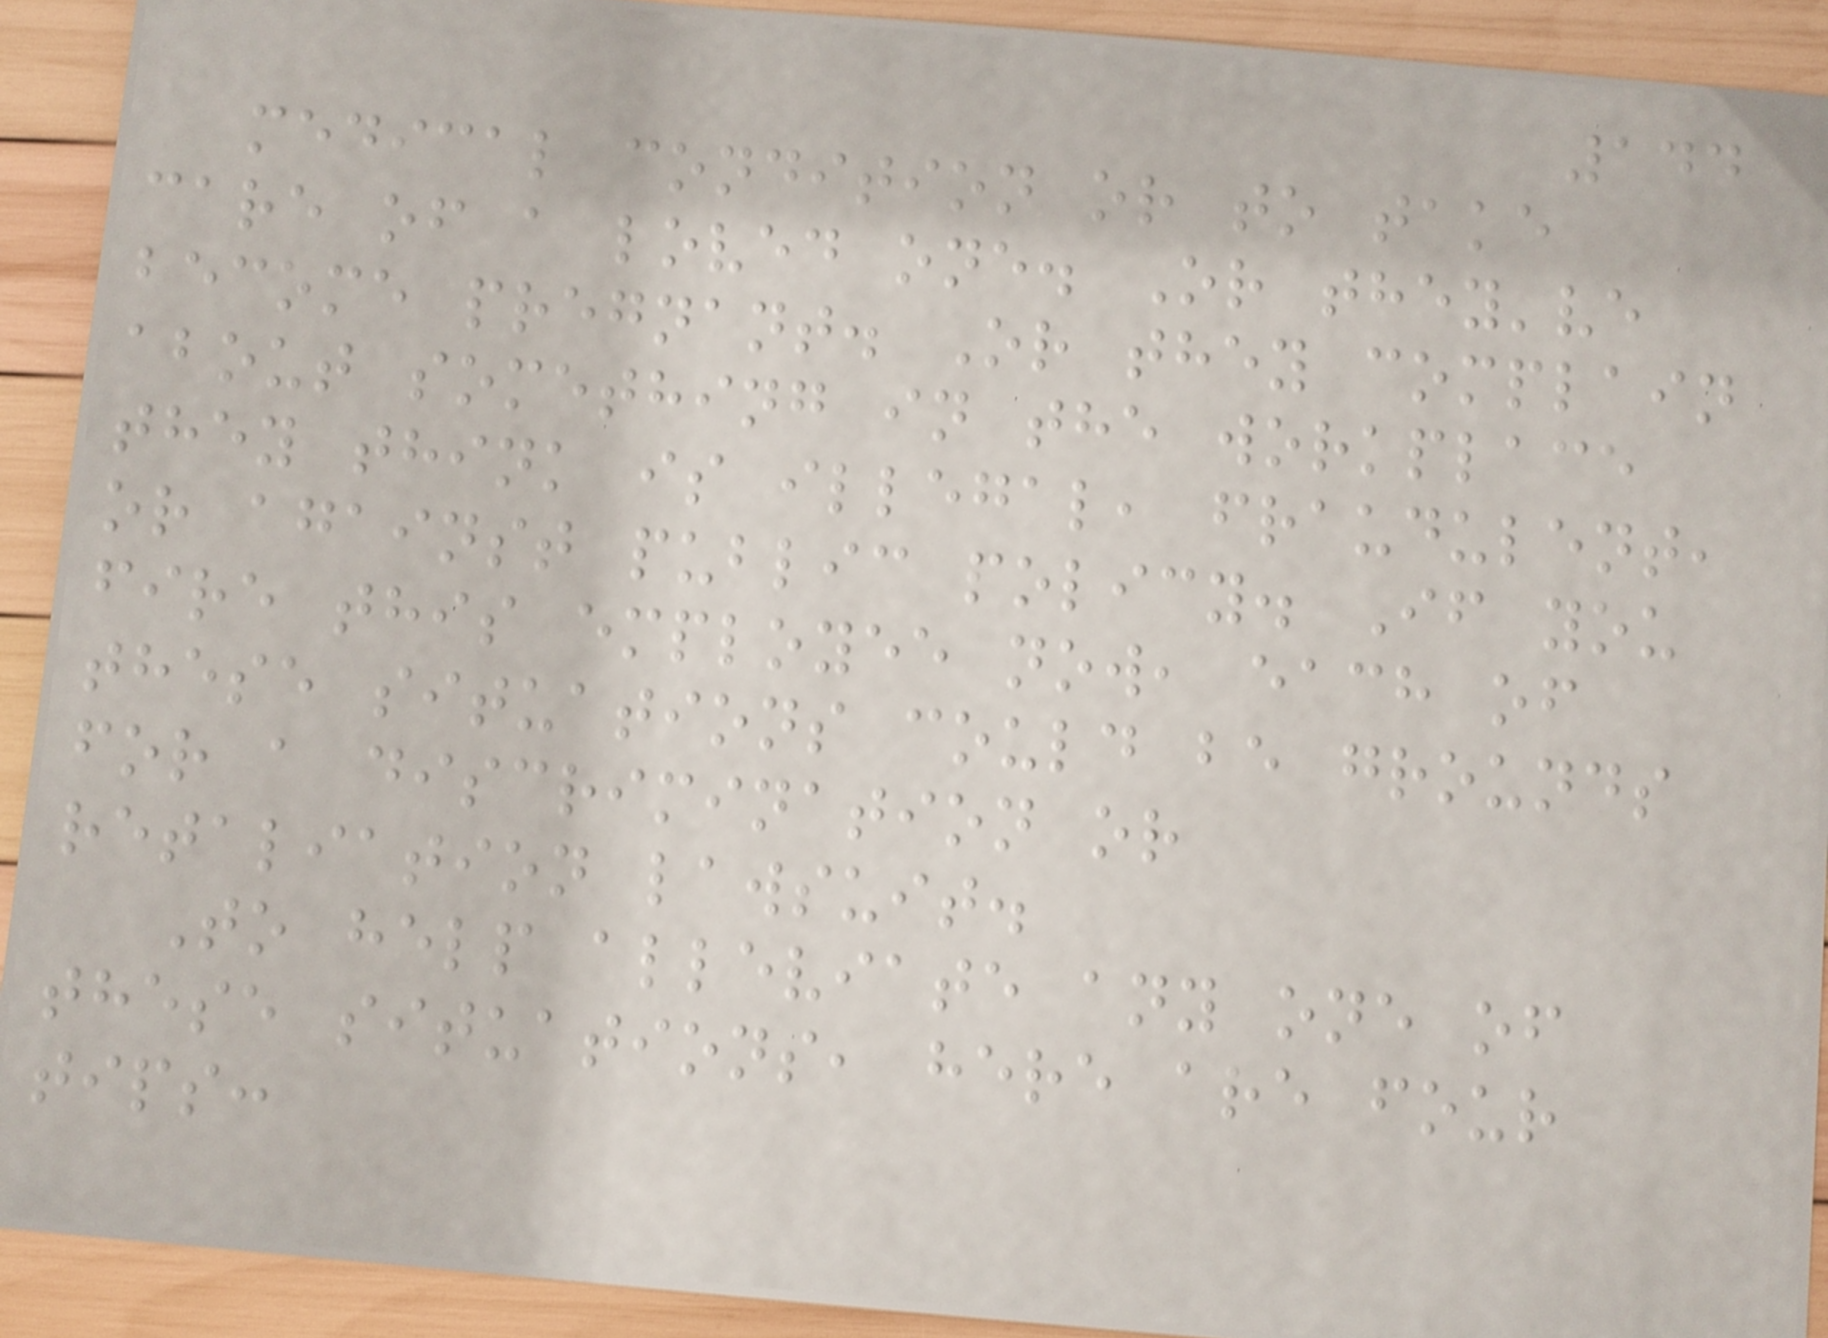144
medical condition or to take
care of a loved one. Or they've
become pregnant. Or they complain
about something in the workplace
they think is illegal, fraudulent,
or against public policy. If you
fire this employee now, each of
these situations could be grounds
for a discrimination or
retaliation lawsuit.
To help alleviate any one of
these situations, here are four
tips:
